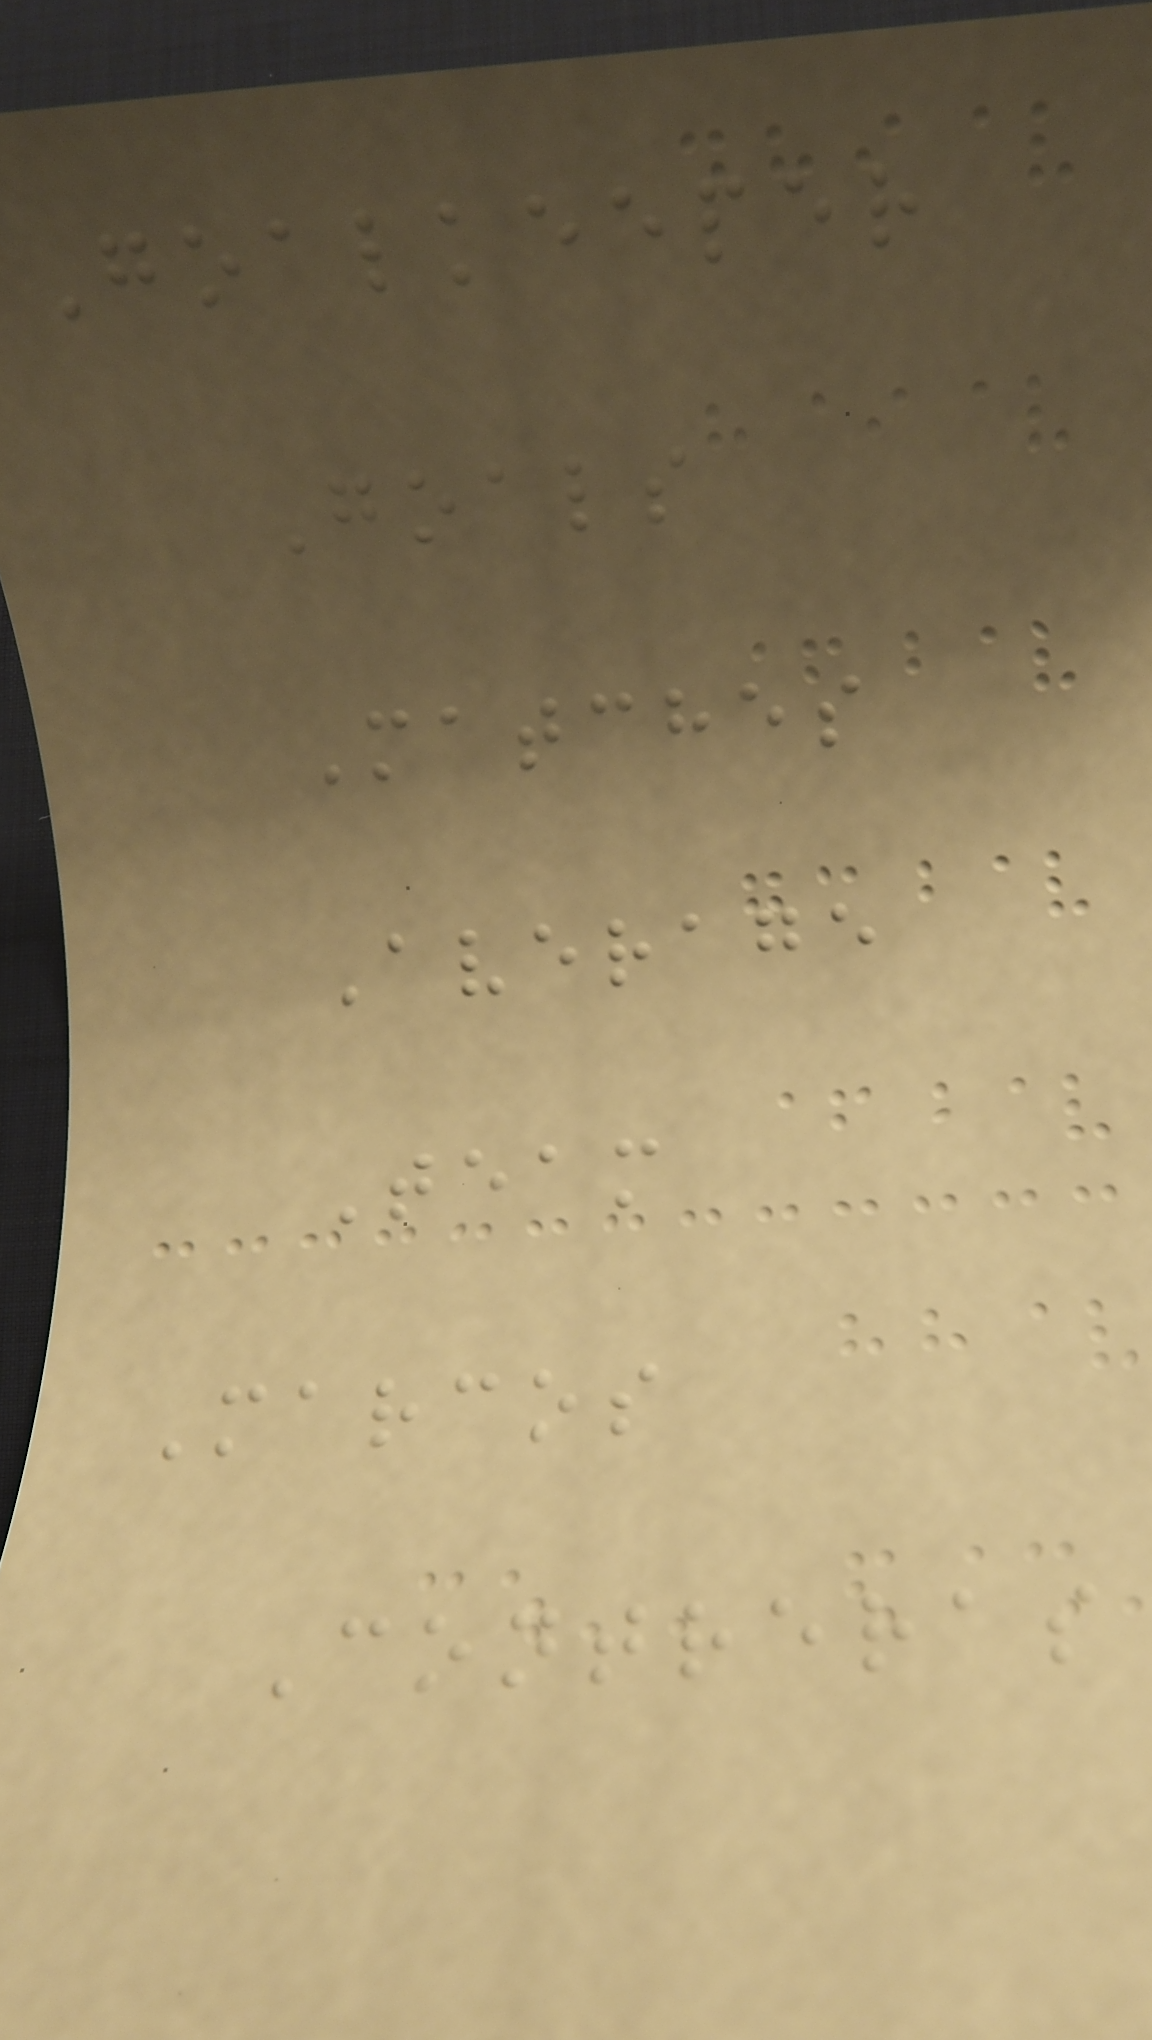Goalkeeper
Goals
Matches
Average
Team
Marcos
Contreras
